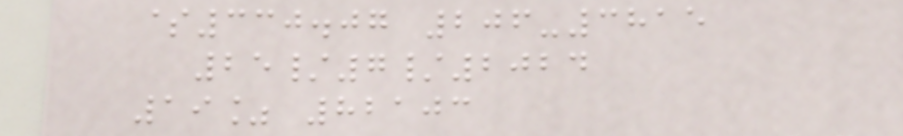$330.07 206-3815
25/7/2024
19% 82103
